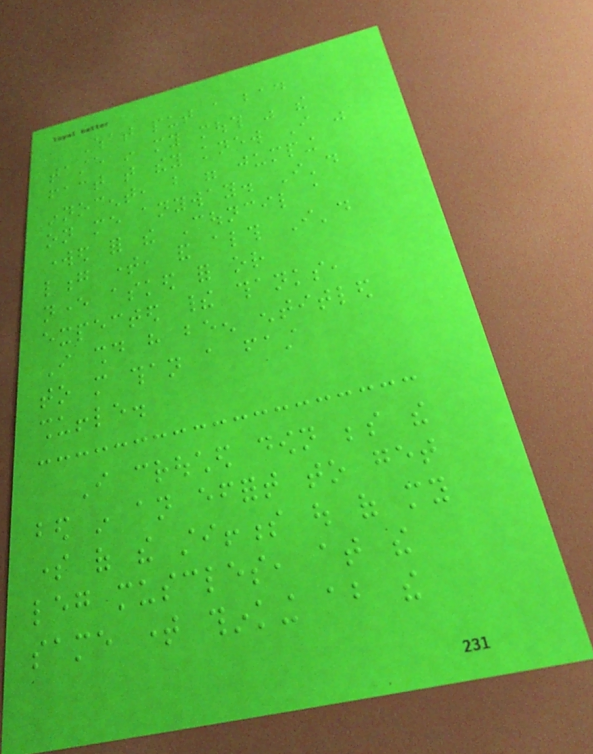What put a bad
taste in my mouth was the
fact that they knew I was
innocent, but were jumping
on me anyway. I'd
worked for the Council a
long time, and although I'd
never asked for or
expected their thanks,
I should have been entitled
to more than a fast
shuffle.
I crouched down beside the
bed in an effort to get
some of the stiffness out of my
leg muscles, at the
same time thinking about the
